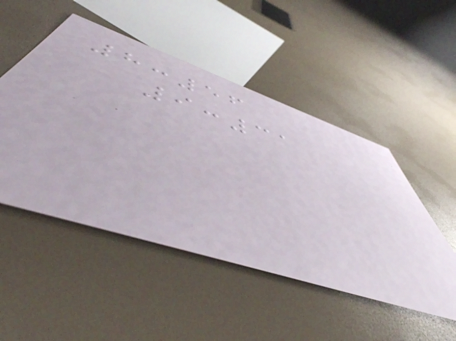8:56
9:31
